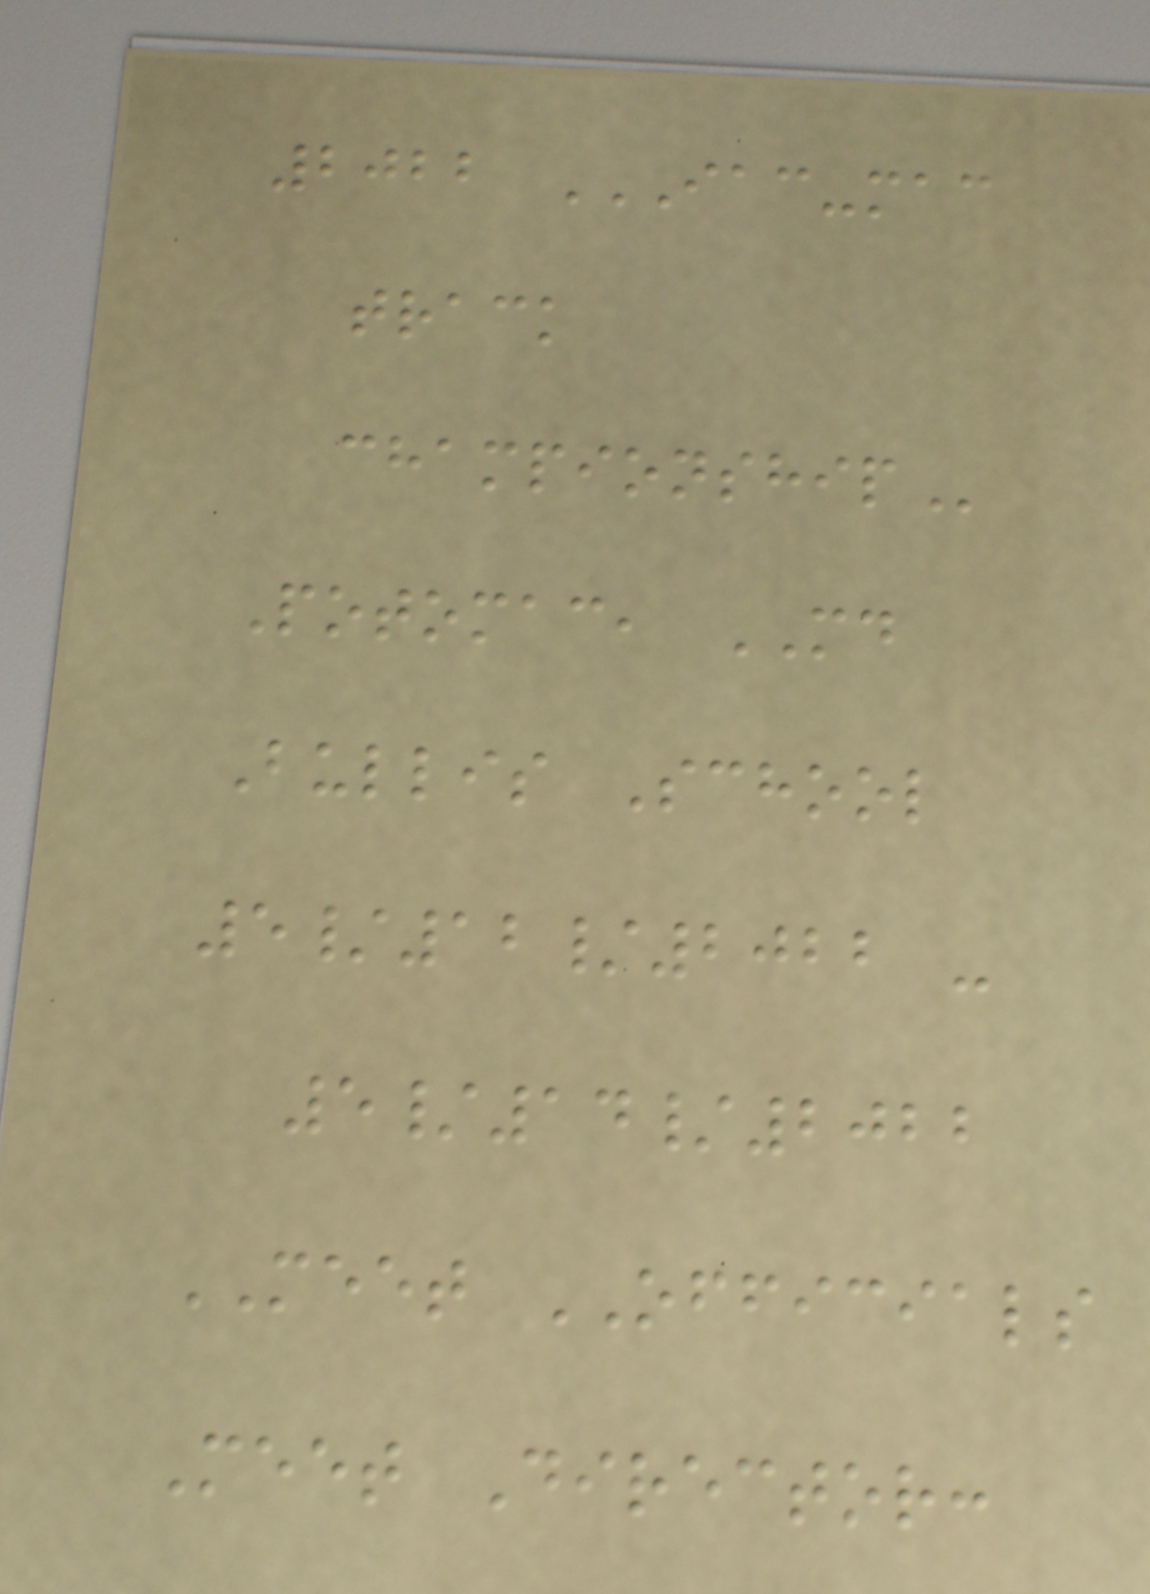2022 IAC-MAC
TRACK
CHAMPIONSHIP
Potomac, MD
Bullis School
5/12/2022 -
5/14/2022
MEET OFFICIALS
Meet Director:
